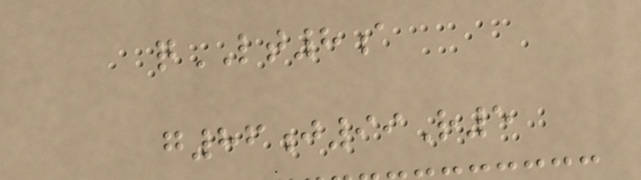qLT8a
g86j99R5
